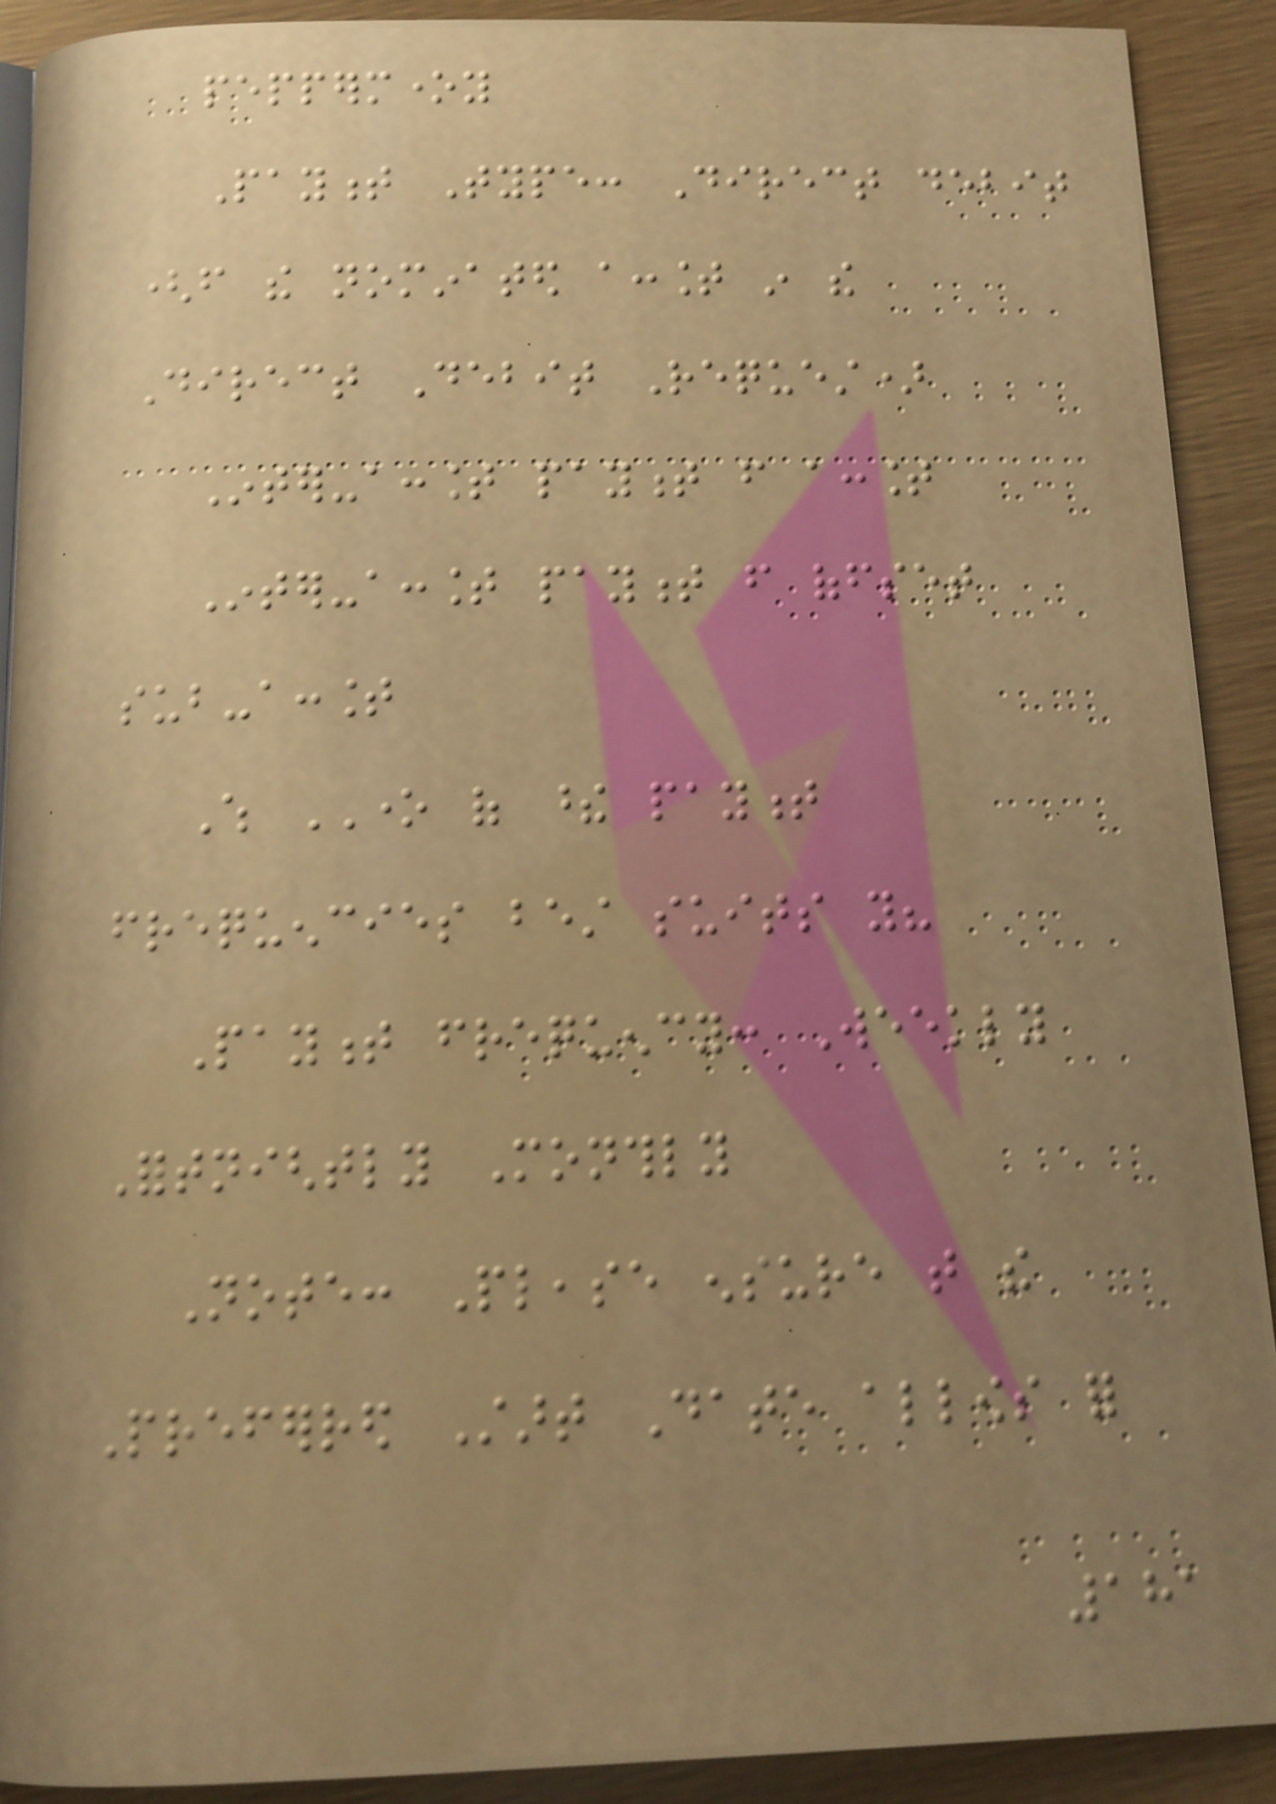peppermoney
Payment Type: Direct debit
(from the nominated account in the
Direct Debit Request)
Inter-account payment from account
Inter-account payment from offset
sub-account
Which ONE of these payment
frequencies best suits you?
Payment frequency: Weekly
Fortnightly Monthly
Note: Please ensure that the
Preferred Start Date allows for
181
